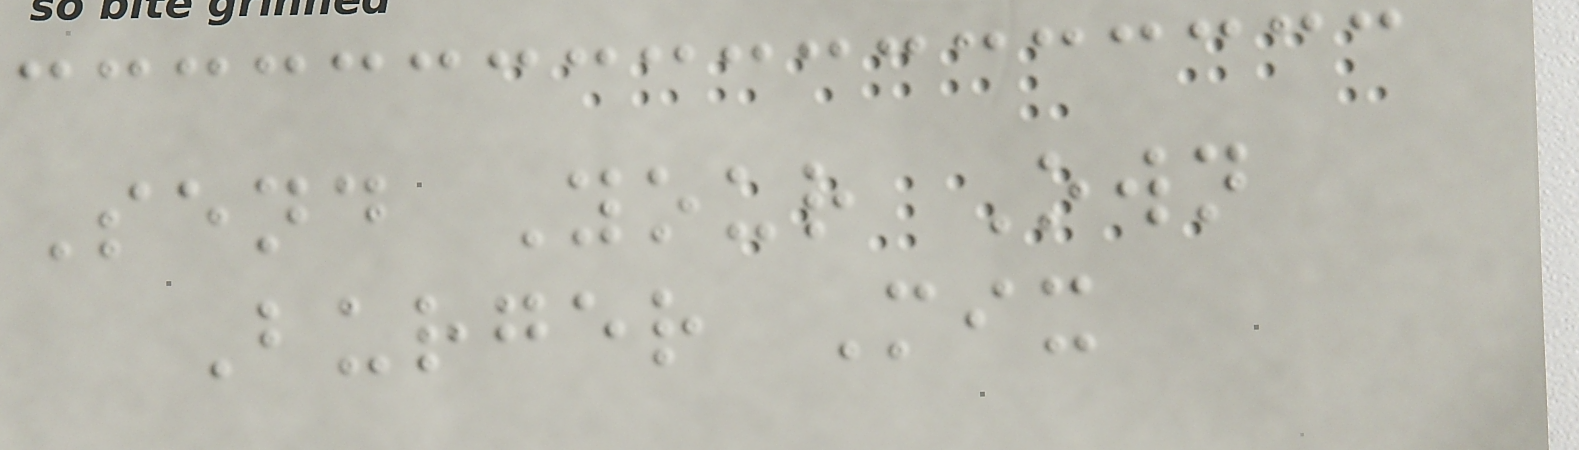Send Your Own
Burger Mix
